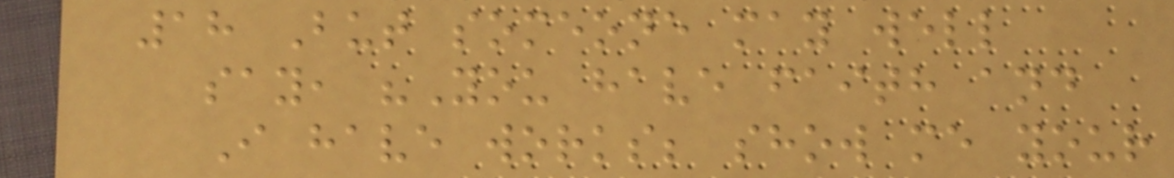18 But someone may well
say, "You have faith and
I have works; show me your
